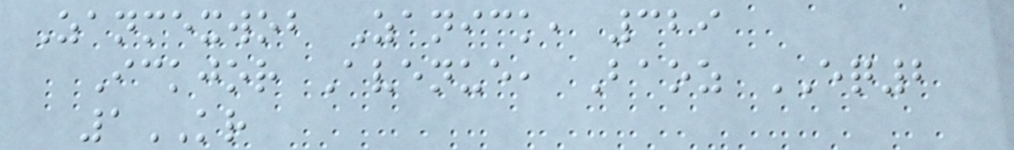Zanmexwob Zanick, 329
Ickjor Avenue, Baoz EQ2
1KR
